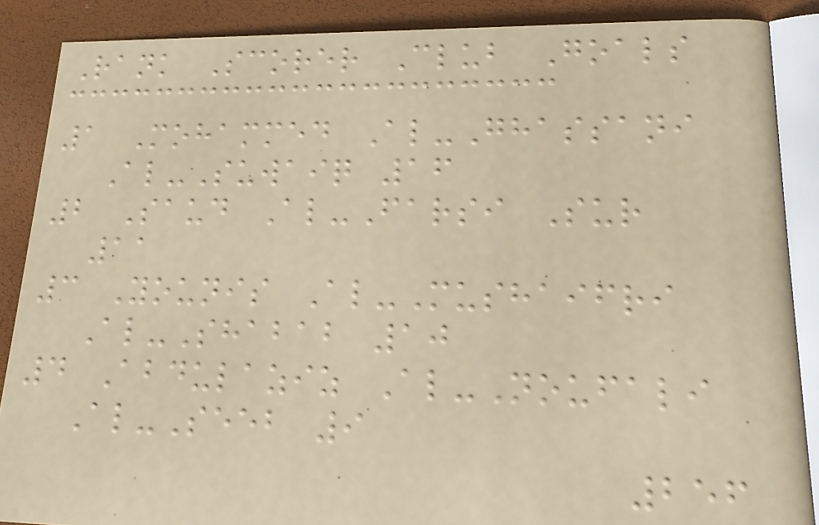Rank Scorer Club Goals
1 Mohammed Al-Ghassani
Al-Suwaiq 16
2 Saud Al-Farsi Sur
11
3 Younis Al-Mushaifri
Al-Shabab 10
4 Abdulaziz Al-Noufali
Al-Seeb 9
256
